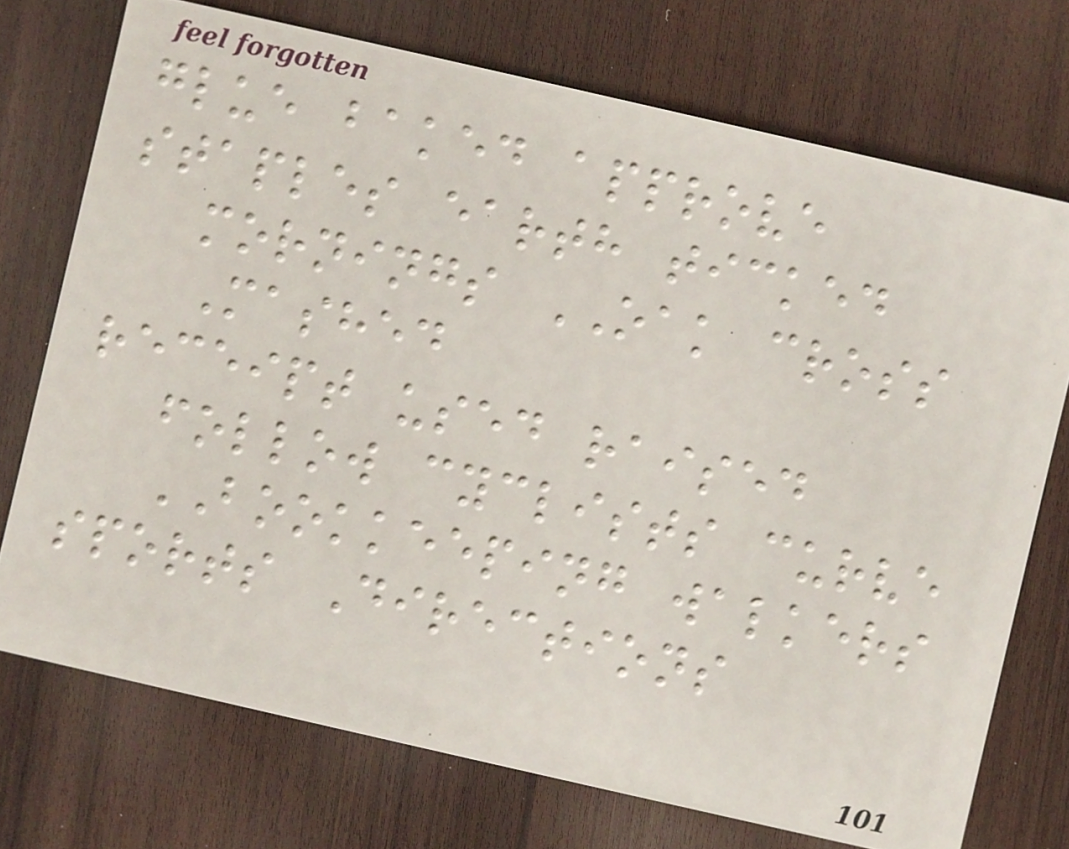glue baked approve
staples earth ticked
mornings OAK cross
Mashed
receipt used raised
follow cyclists curve
BOOKKEEPING walkers
sports Directions
